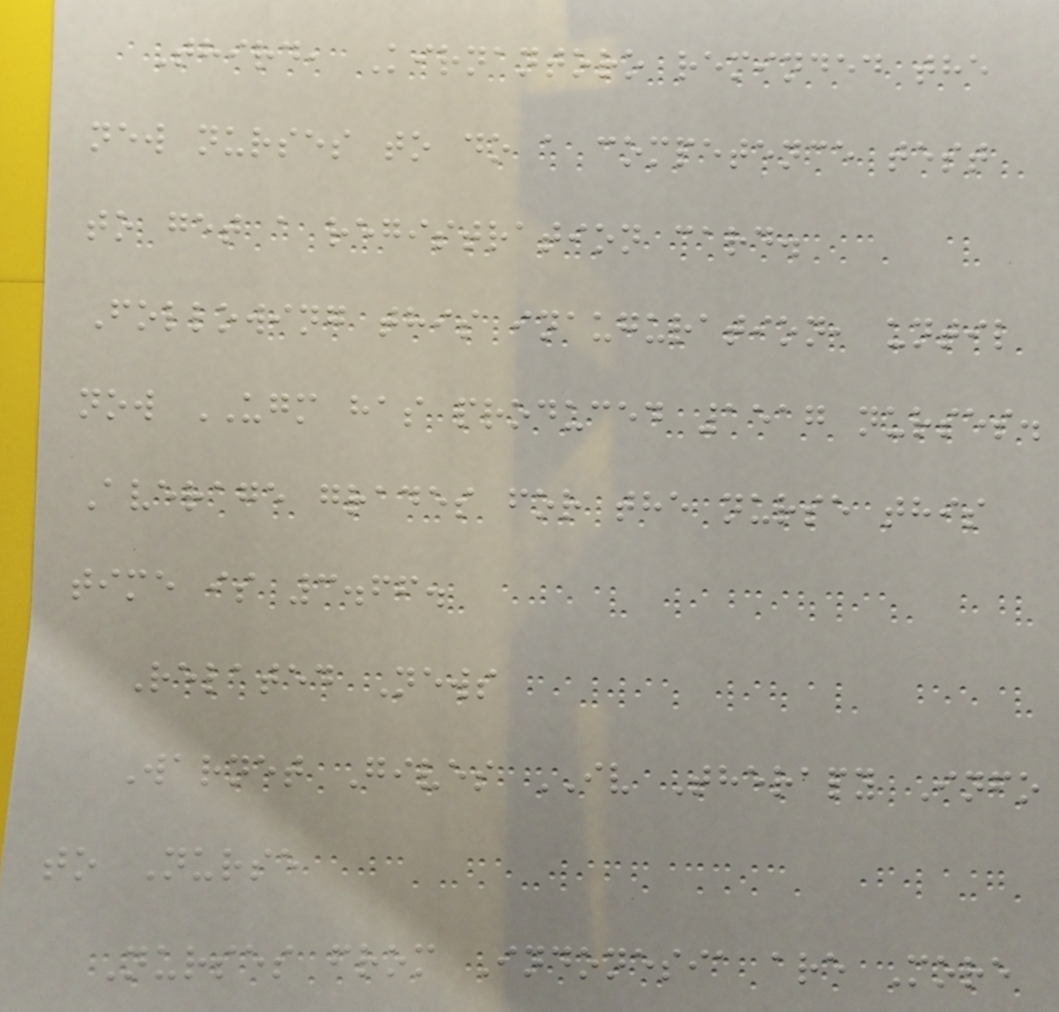Third, Kirnantoro reminded the
new nurses to do a competence test
to get a registration card.
Following this inauguration, until
now UGM has produced 1517 nurses.
Average grades for the nurse this
time is 3.66.
Related News
Warnet Gives IV Therapy Info
to Nurse
Nurses from Indonesia are More
